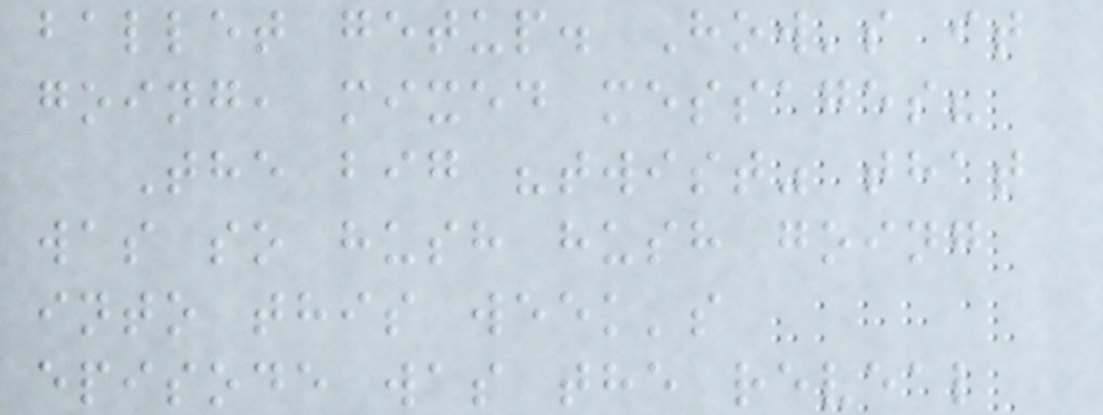ballet getup. How's it
going, mixed messages?
The big "twist" that
was so hush hush going
into this week's
episode was the reveal
